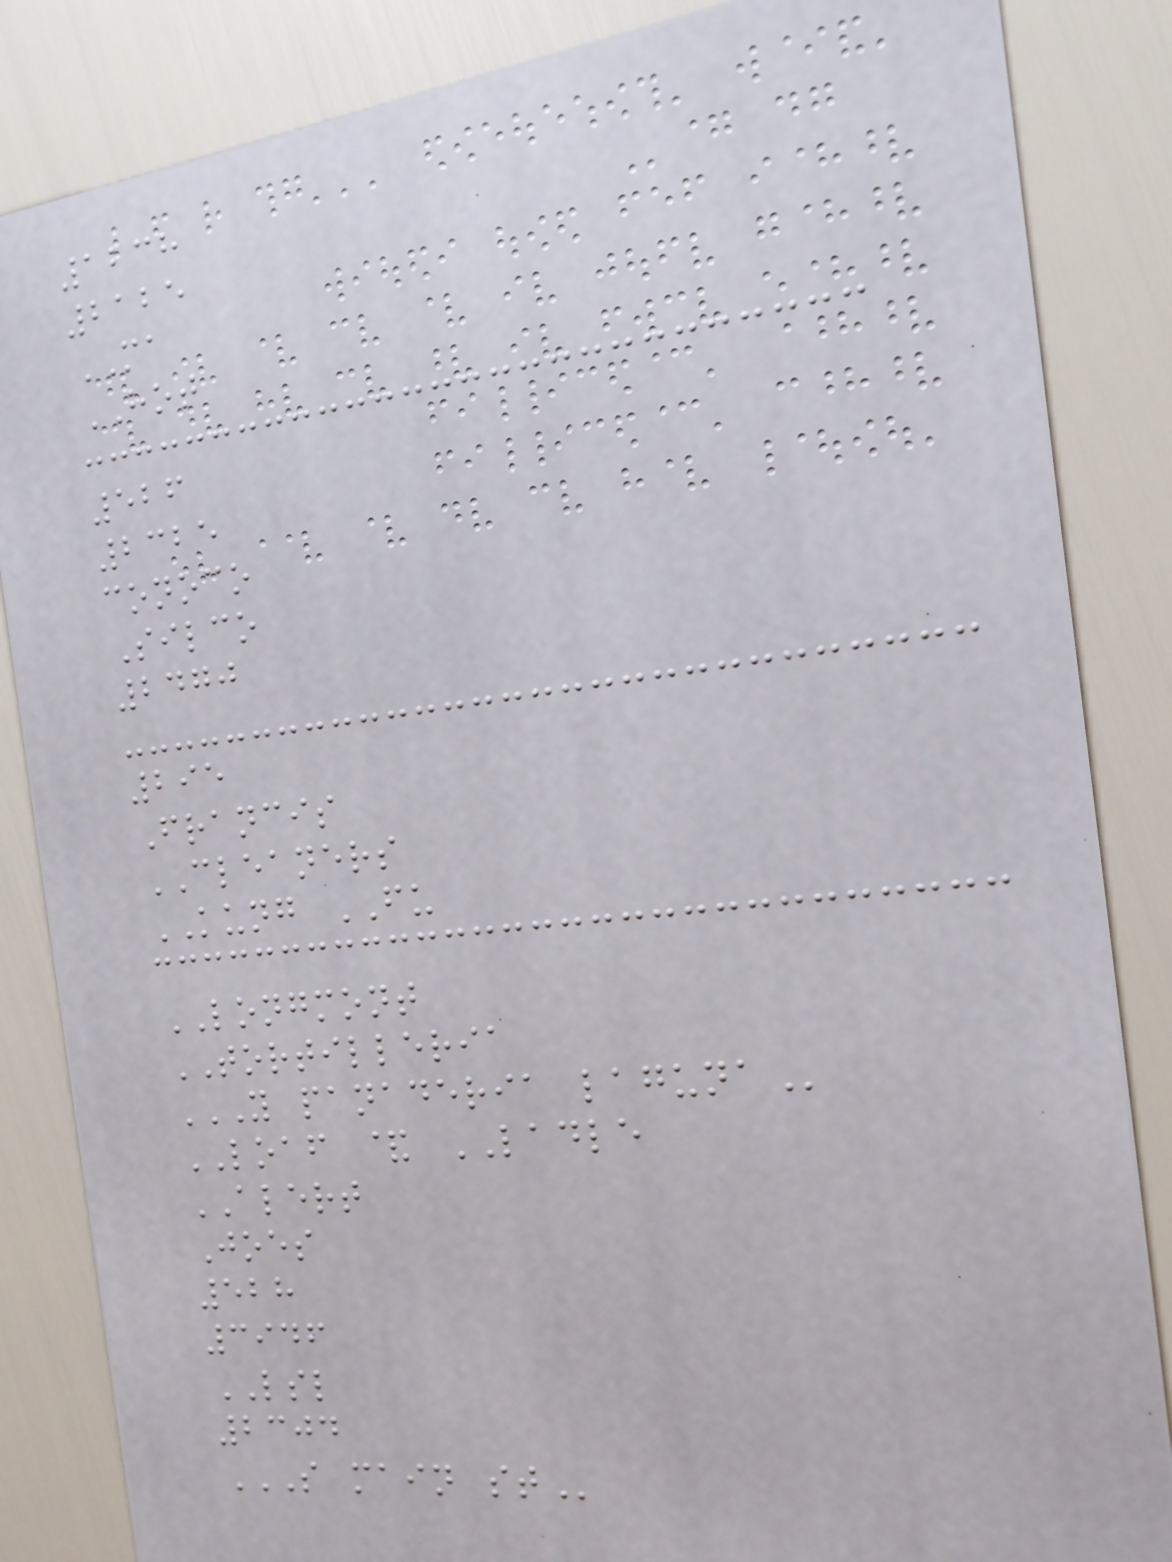1238
2125
MA
HOT
526
2325
conoco
Silco
2470
295
Francis
CLEANERS
KUNG FU
LONGMONT
TORTILLERIA
Y PANADERIA LAGUNA
LOAF & LADLE
ALERT
Joes
528
3946
LSL
2304
S MAIN ST
